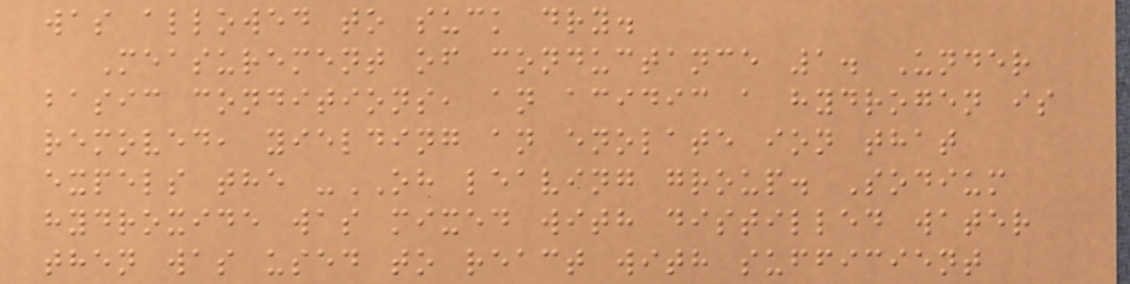was allowed to suck dry.
Measurement of conductance 1. Under
basic conditions, an acidic a hydrogen is
removed, yielding an enolate ion that
expels the -OH leaving group. Sodium
hydroxide was mixed with distilled water
then was used to react with sufficient
